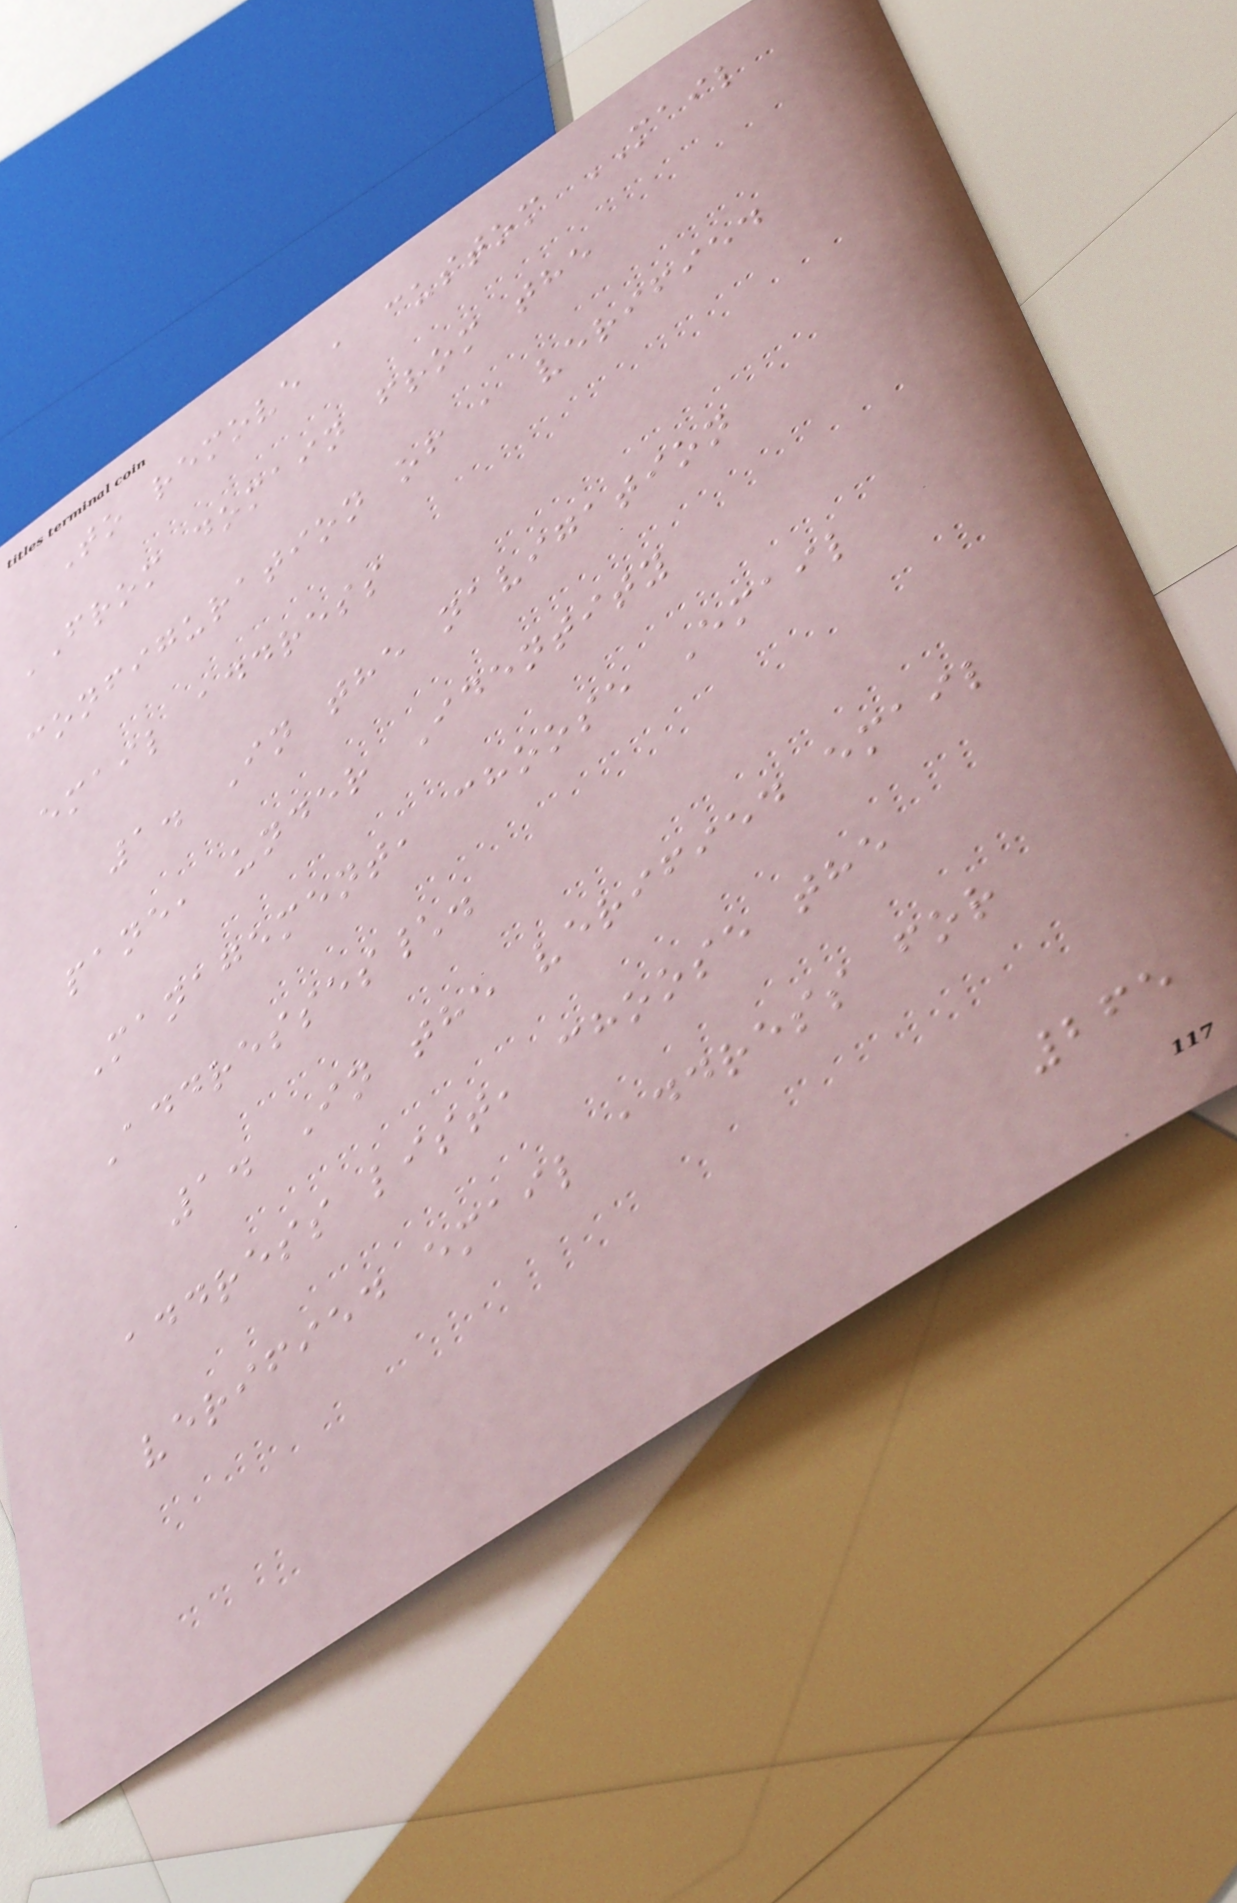To remove a custom MAIL
FROM domain from the
configuration of a verified
email address
1. In the navigation
pane, under Identity
Management, choose Email
Addresses\.
1. In the verified email
address list, choose the
verified email address for
265
